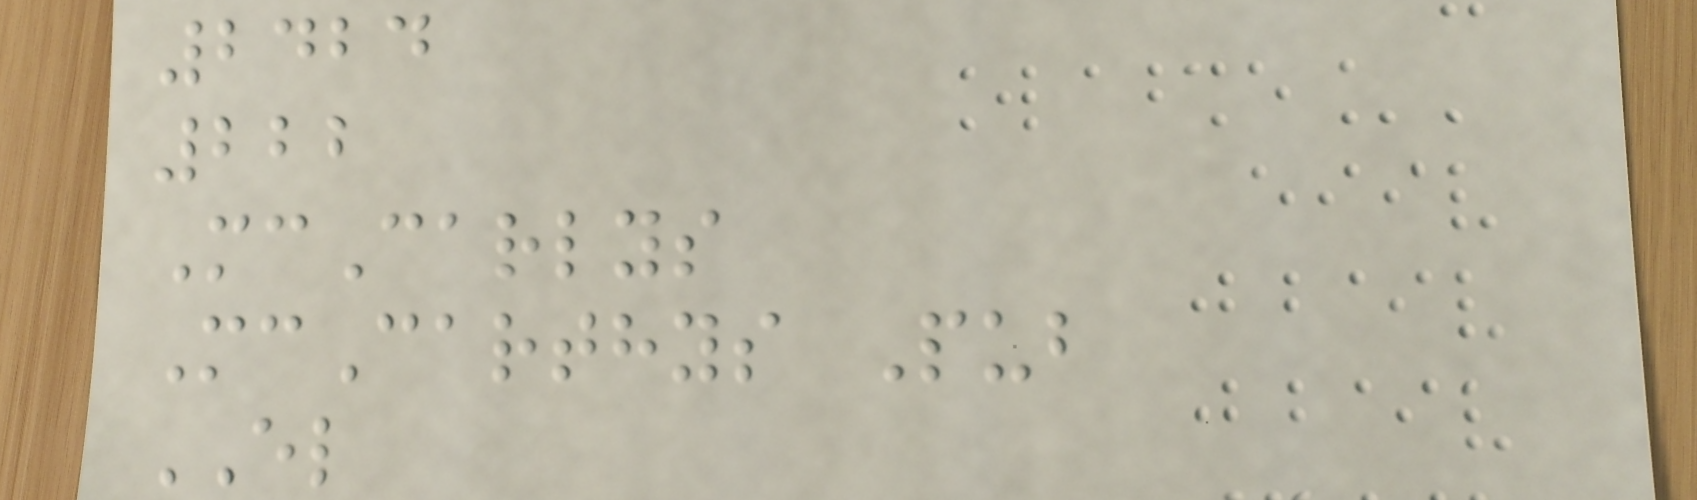2424
222
McCarlys
McCarthys Pub
EL
